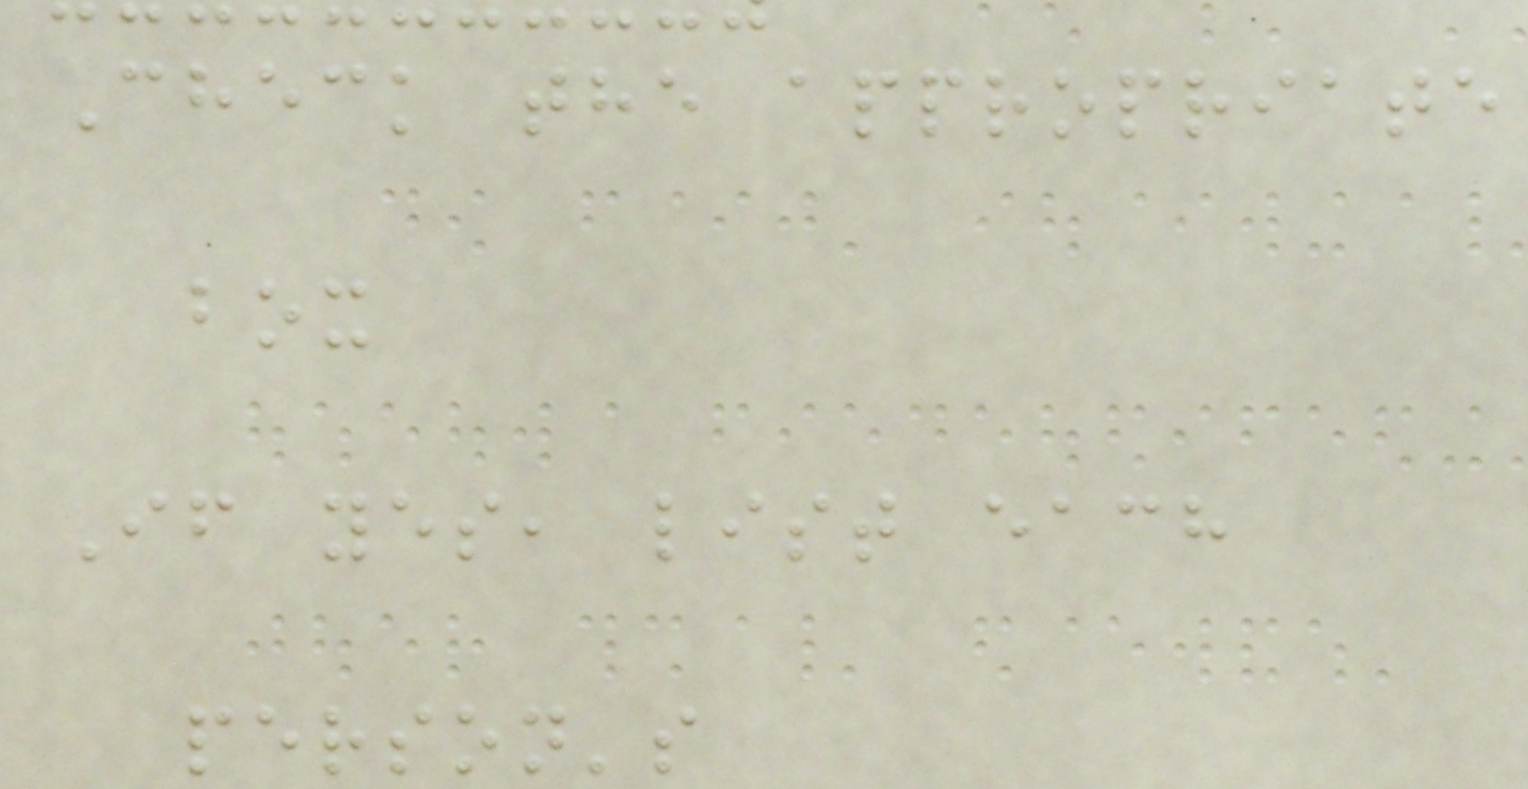Check the appropriate
box
If yes, list each
person's
